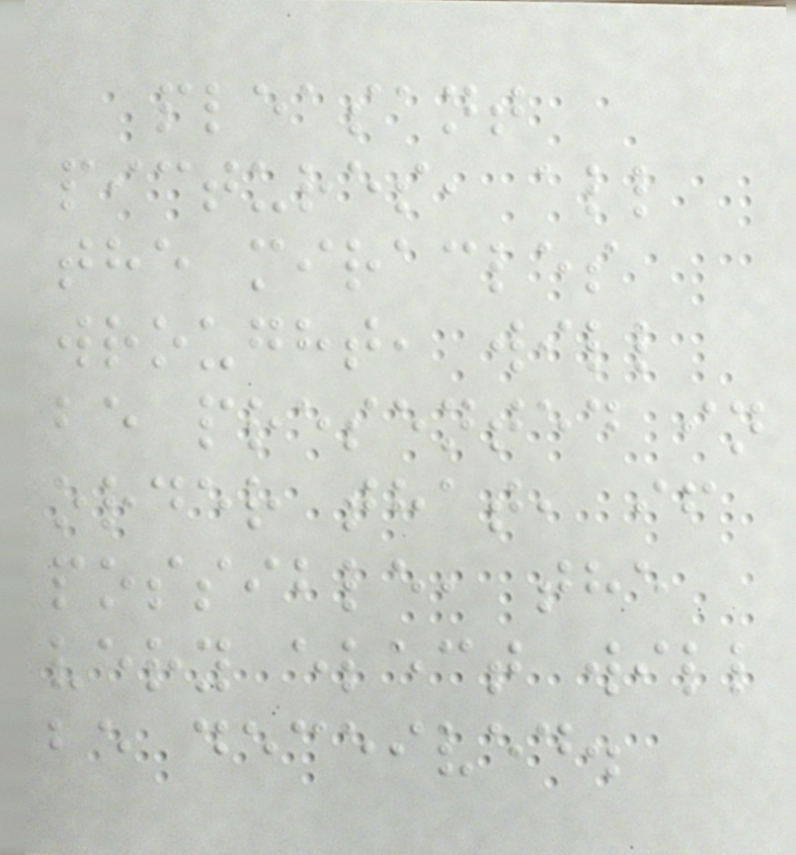pleasant
pictures, all
the miracles
wrought, will
be presented in
order that, if
possible, the
very elect will
be deceived.
